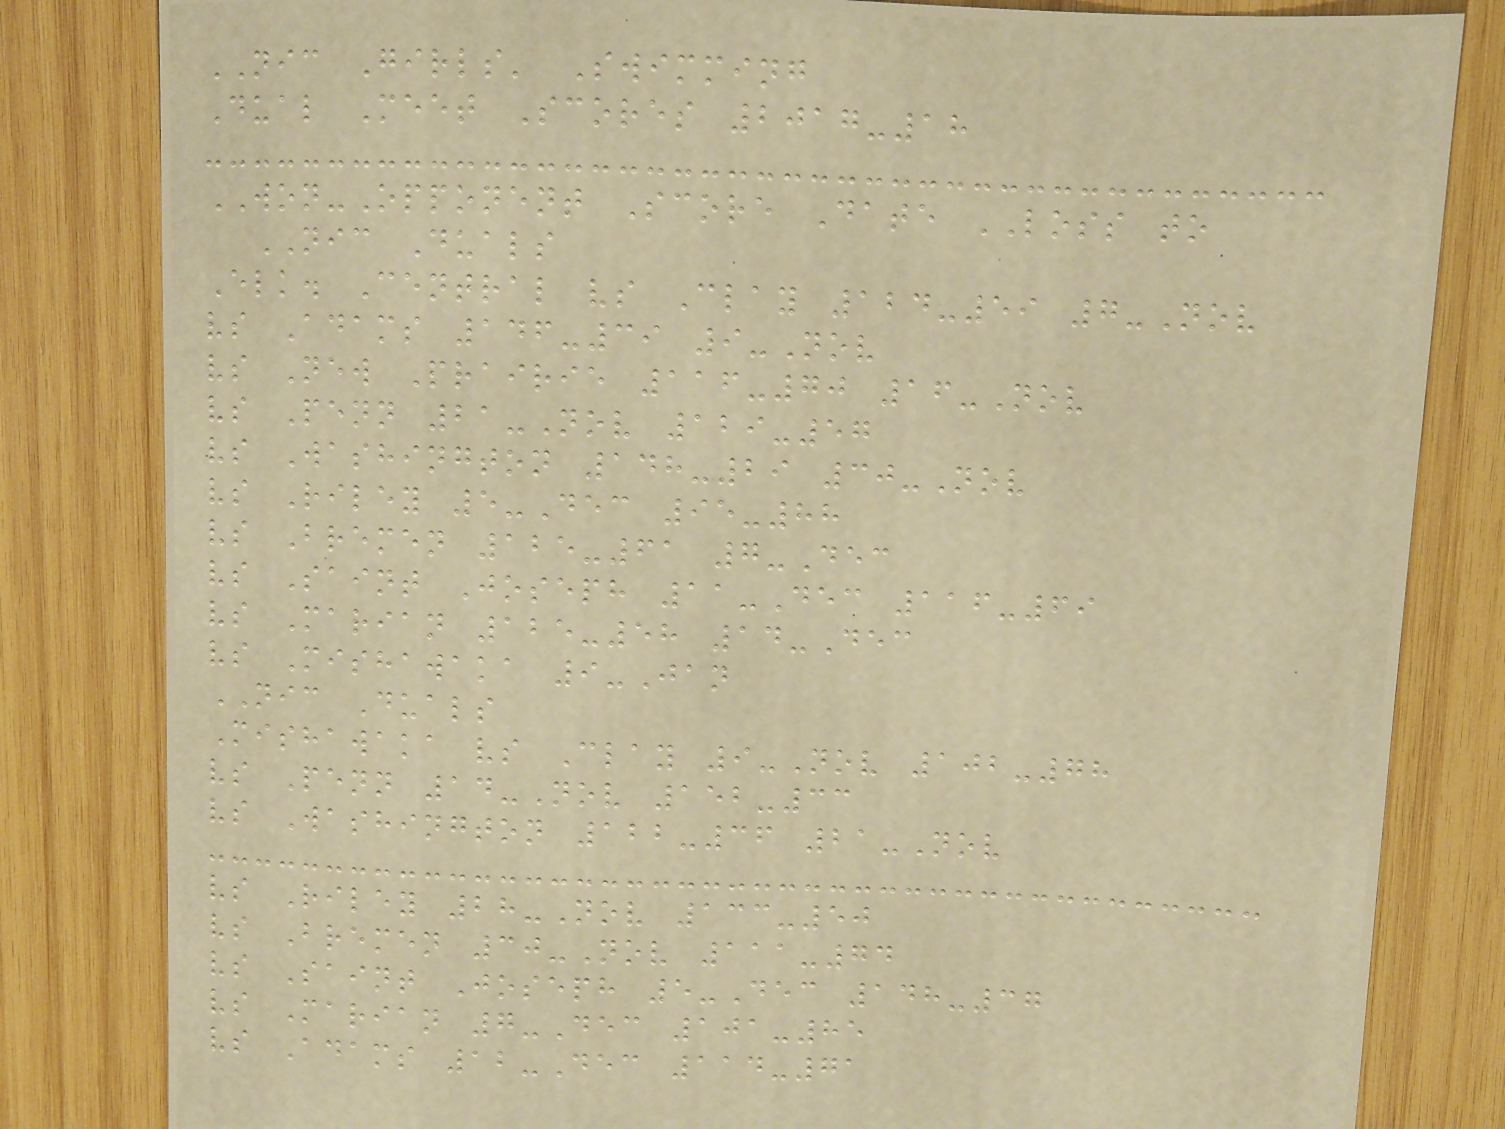NIC Girls' Swimming
Dual Meet Scores 2017-18
WON-Opponent Score Date LOSS to
NIC Duals
Elk. Central vs Clay 124-59 7-Nov
vs Adams 146-39 9-Nov
vs New Prairie 116-70 16-Nov
vs Penn 21-Nov 129-57
vs Washington 148-29 30-Nov
vs Riley 5-Dec 95-88
vs Bremen 125-61 7-Dec
vs Saint Joseph 11-Dec 116-69
vs Marian 125-58 14-Dec
vs Mishawaka 9-Jan
NIC Duals
Mishawaka vs Clay 9-Nov 102-78
vs Penn 14-Nov 152-33
vs Washington 122-36 21-Nov
vs Riley 28-Nov 133-50
vs Bremen 30-Nov 111-74
vs Saint Joseph 5-Dec 148-37
vs Marian 7-Dec 101-85
vs Adams 12-Dec 114-71
